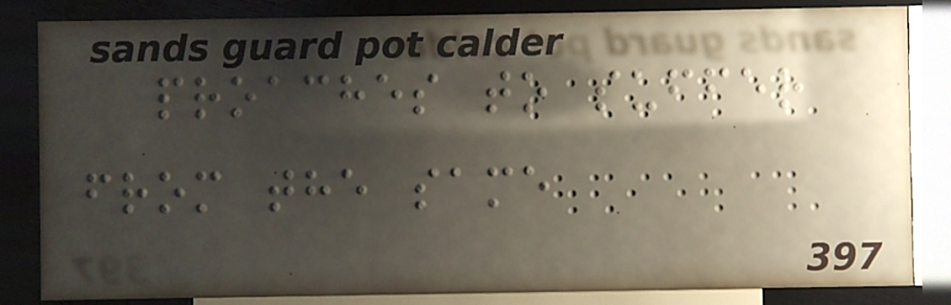proaches to suffer
from the same
